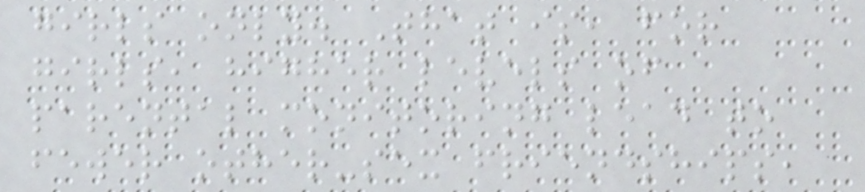girls only. That is, for
girls, higher levels of
parental monitoring lead to
fewer other-sex friendships,
